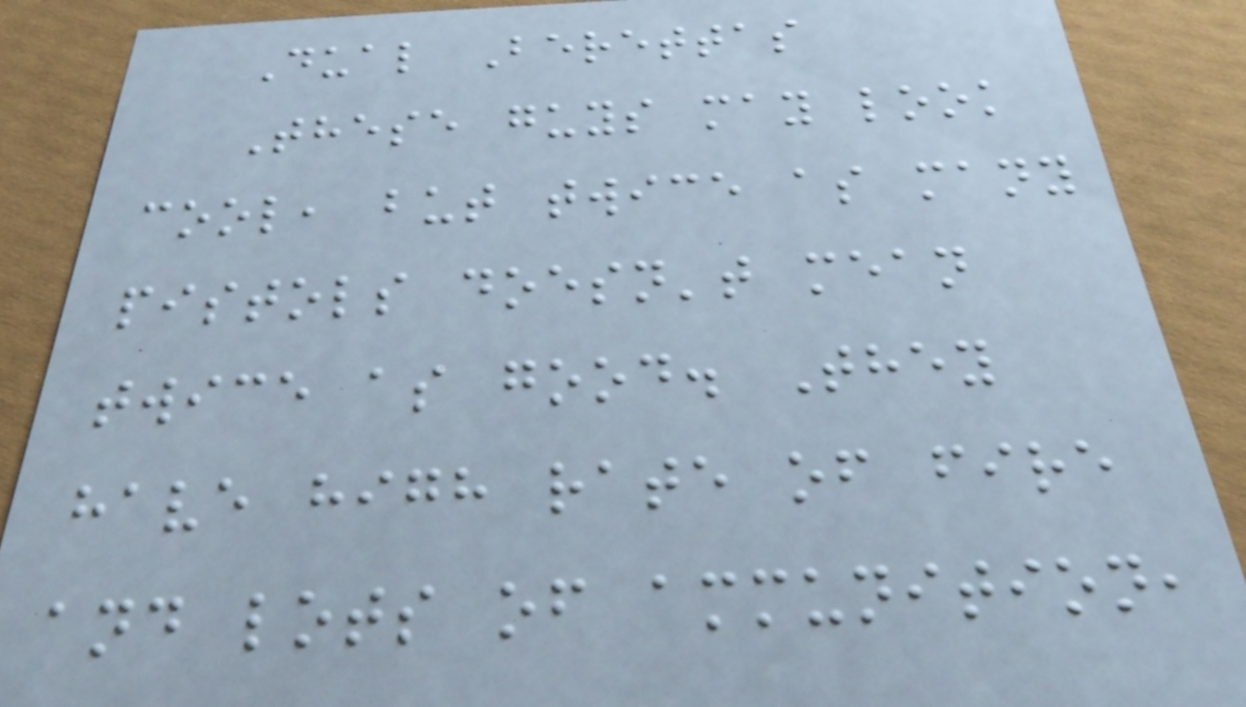Dual Berettas
These guys may look
cool, but twice as many
pistols doesn't mean
twice as good. They
have high rate of fire
and lots of ammunition,
